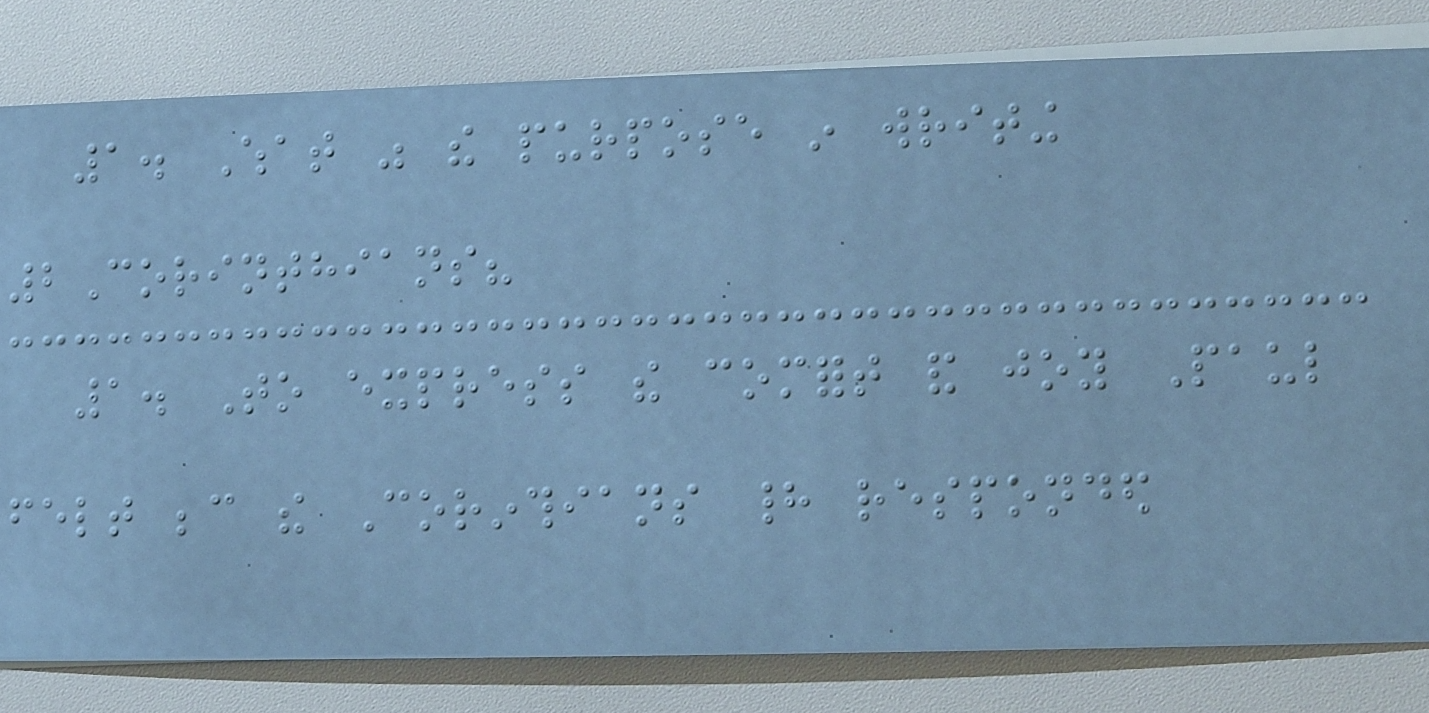1. What was the purpose in writing
2Corinthians?
1. To express the comfort and joy Paul
felt because the Corinthians had responded
